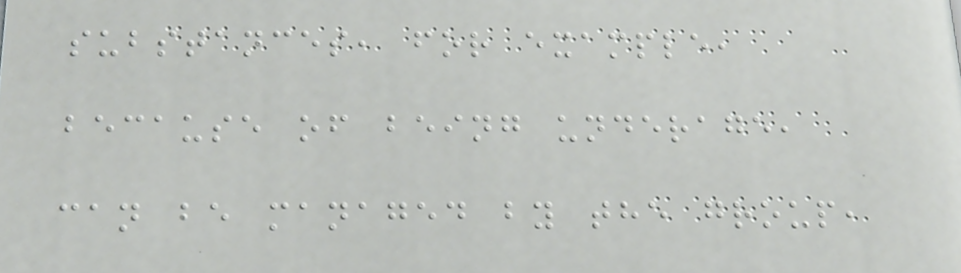substances, for example,
because of being underage,
can be managed by the group,
